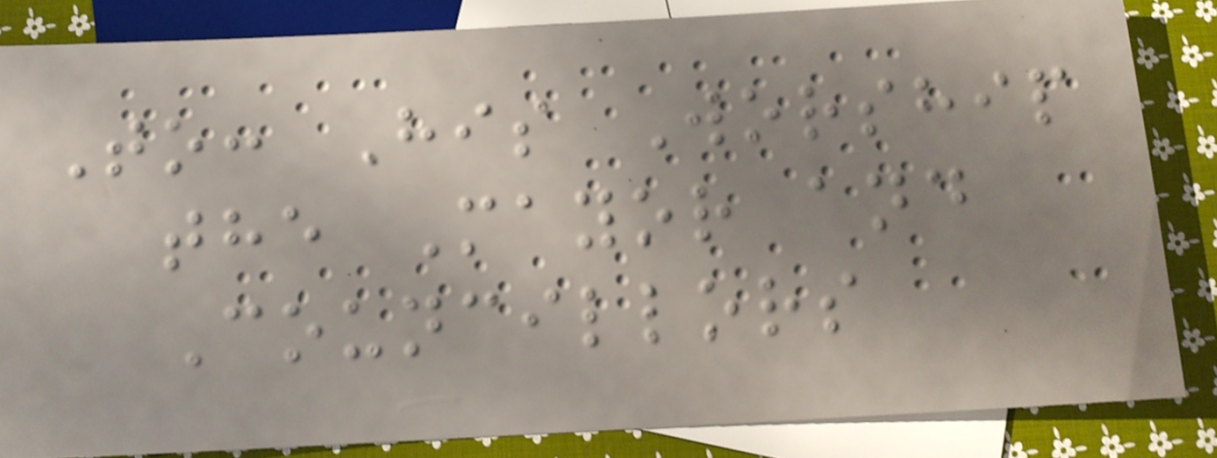To: His Worship
the Mayor and
Councillors
